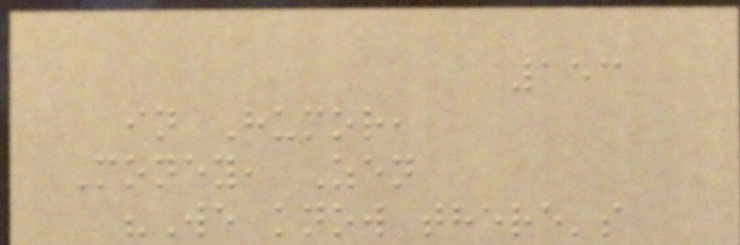153
in Humor,
Money, Zen
"We know there's
